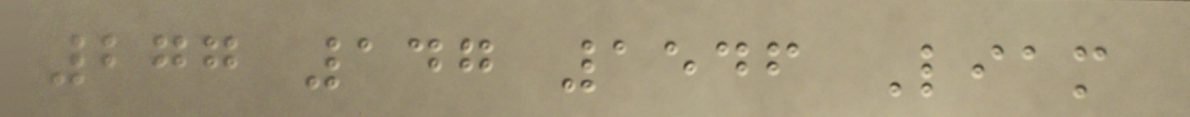277 147 1546 Liam
